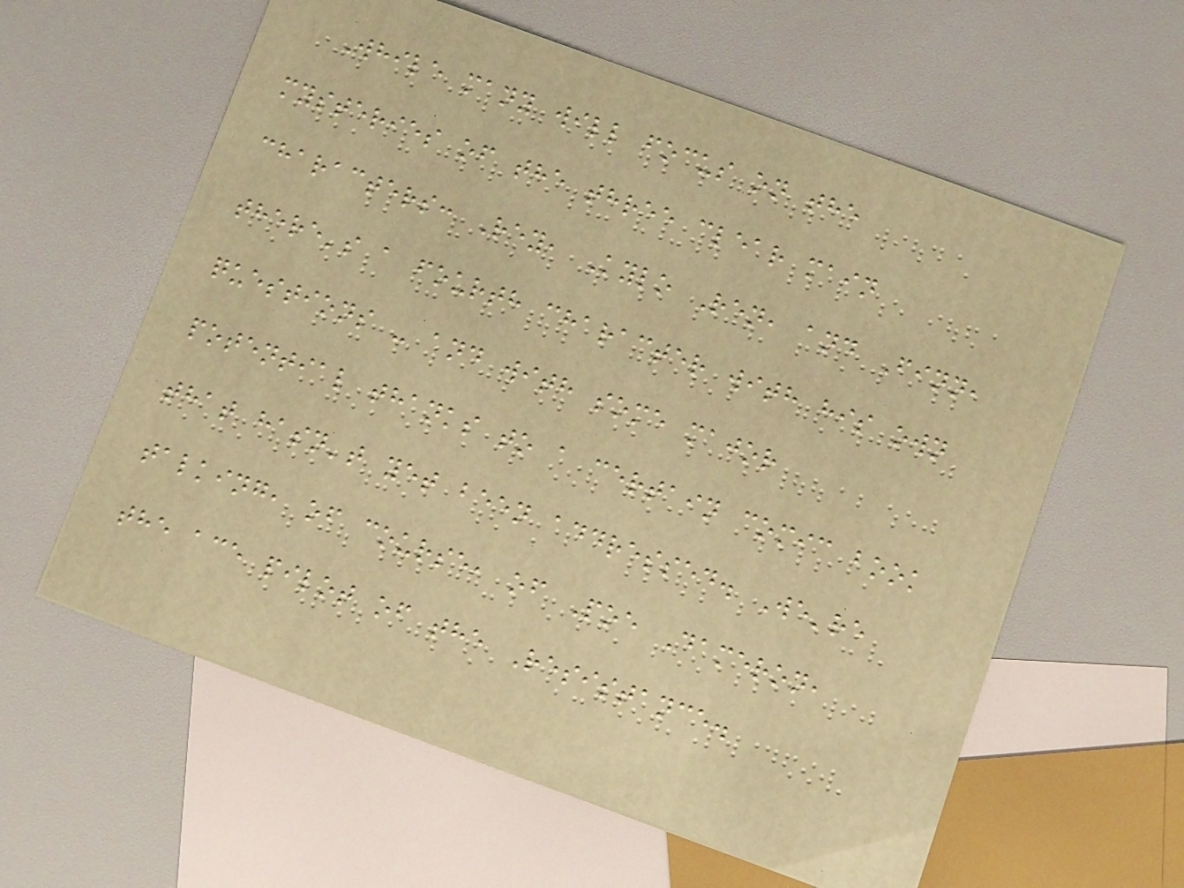While many will focus on the
mysteries of the three clear main
characters: Rey, Kylo Ren, and Finn,
there's a fourth character with his own
questions - and with some major
potential thanks to a certain comic book
that hasn't yet been addressed. We're
talking, of course, of Poe Dameron,
the ace pilot of the Resistance.
